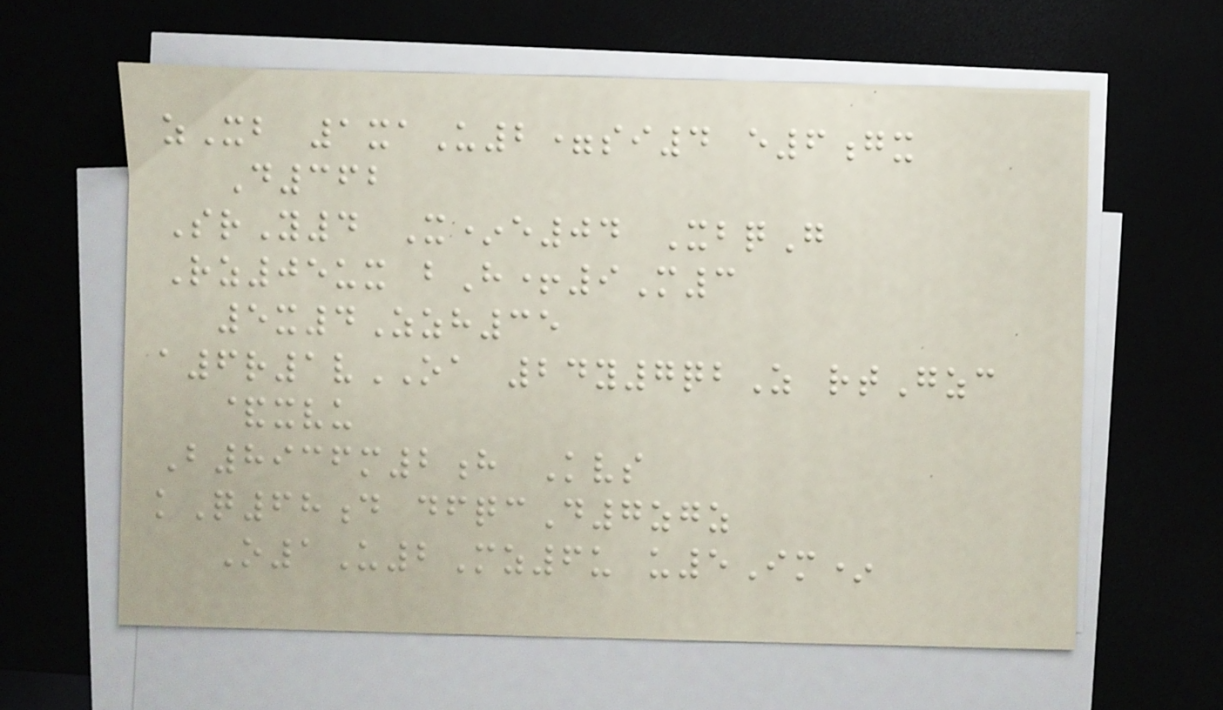zXb 1xaU2=si4 e6gx
D362
SrY4 X*e04 XbqG
Rz05ux bH+9M3
5x4Zzh35
a6r1vOA 24y7qbZ rtGzc
&xvu
B8936m2h Kvs
kQ68d dfqcD7zgz
O1U2Mz6u u5Im*
